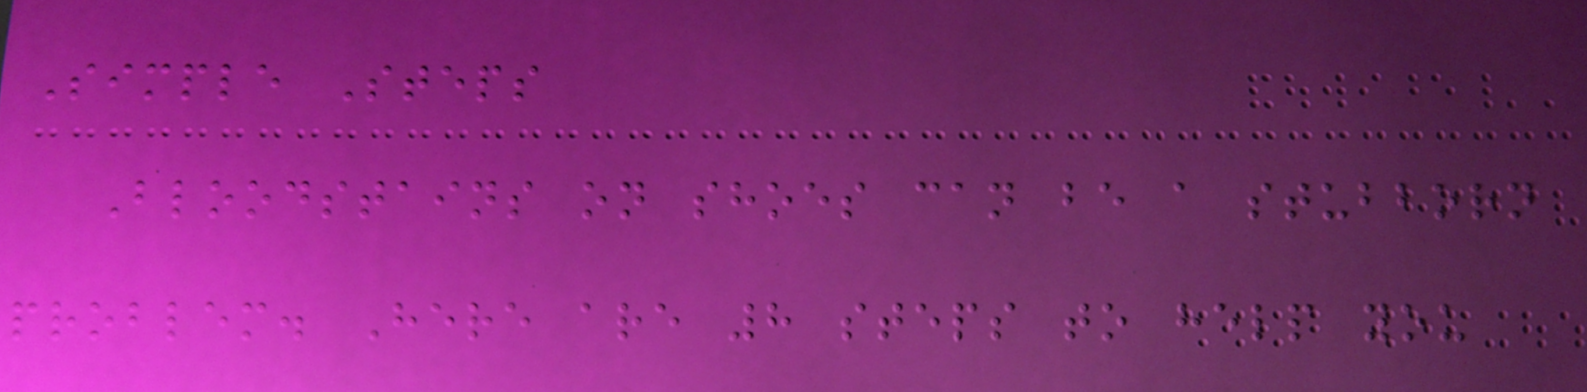Simple Steps
Bloodstains on shoes can be a stubborn
problem. Here are 8 steps to help you
